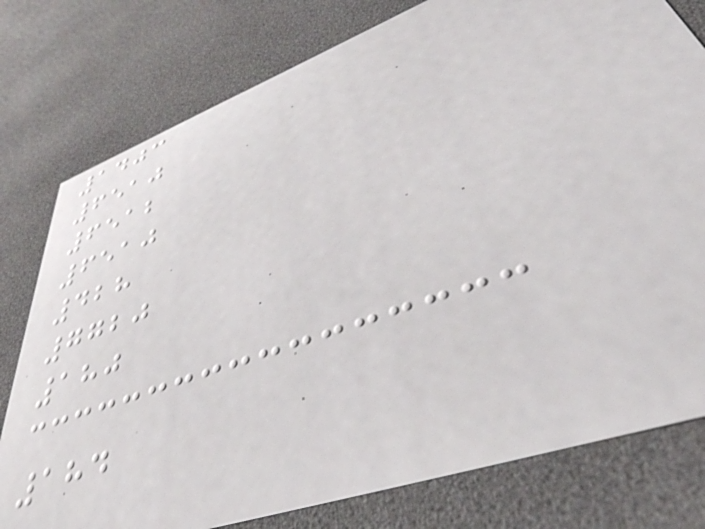1403
6510
6512
6510
428
7720
180
184
